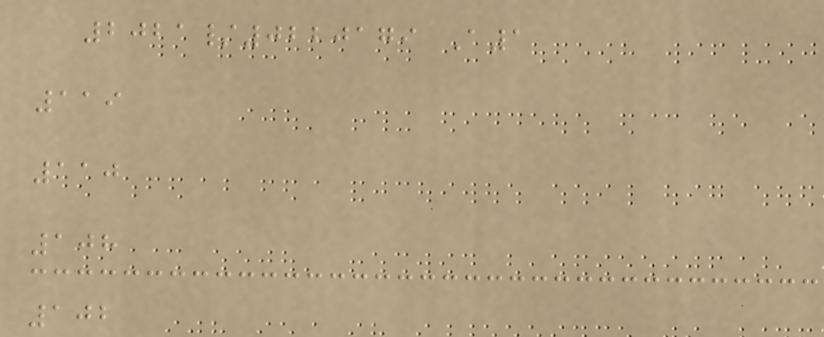2021/0220179 A1
119
110
108
102
